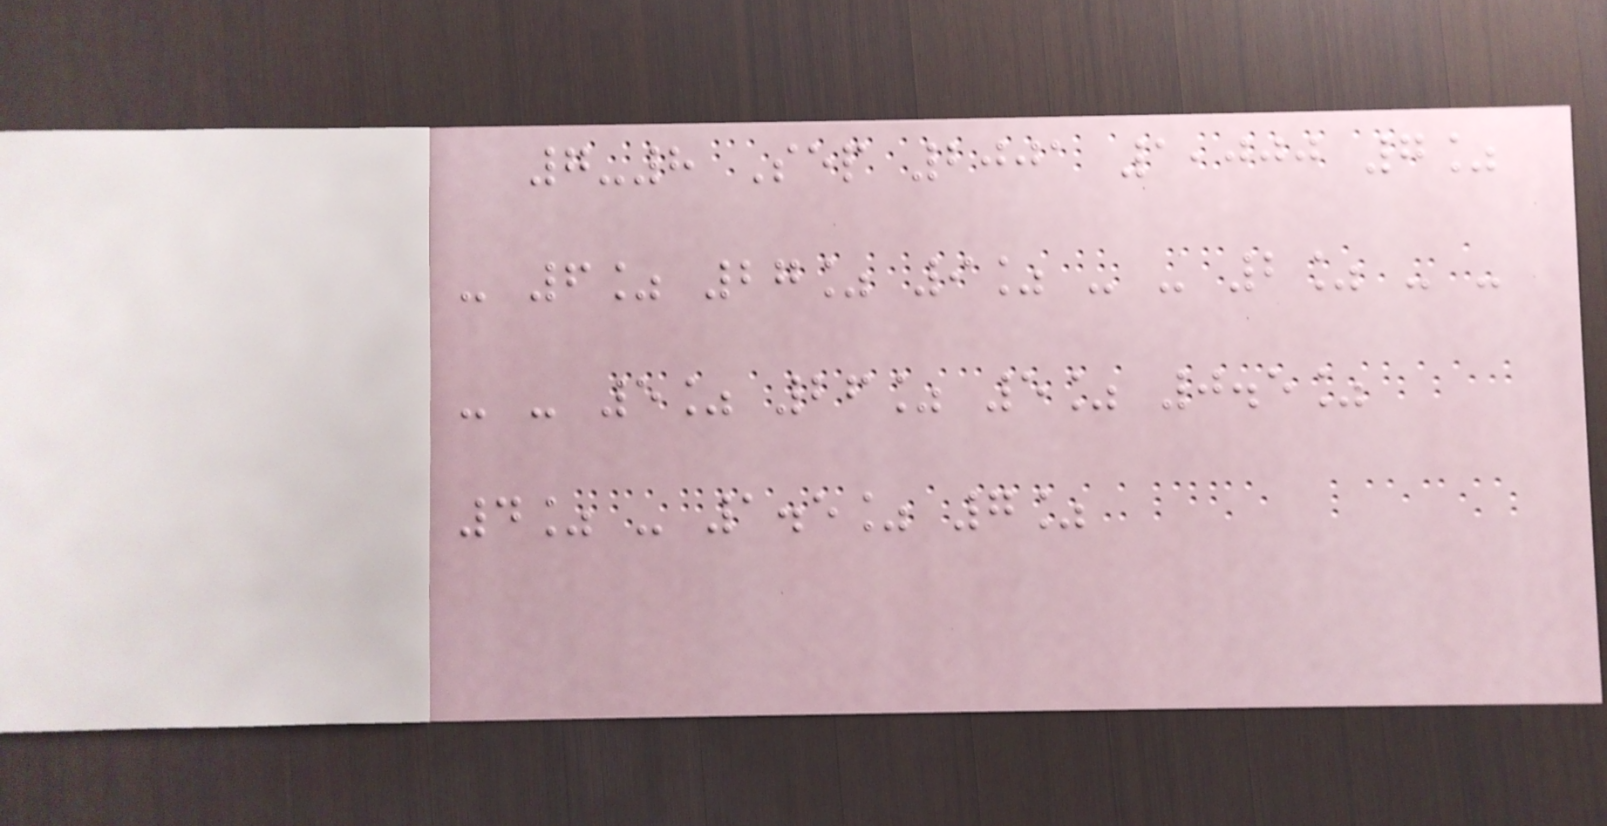7-8 Sep 2001 1,000 7%
- 6% 27% 9% - - 2% - -
- - 5% 26% 5% 0.5%
4% - 1.5% 7%
